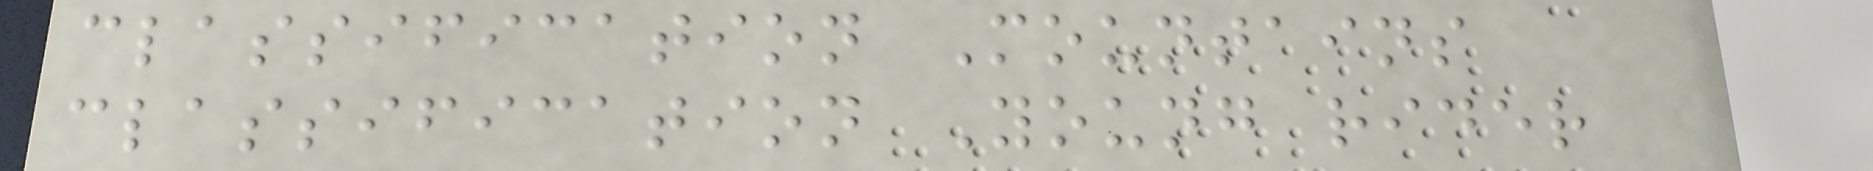classification Mountains
classification Young rider
